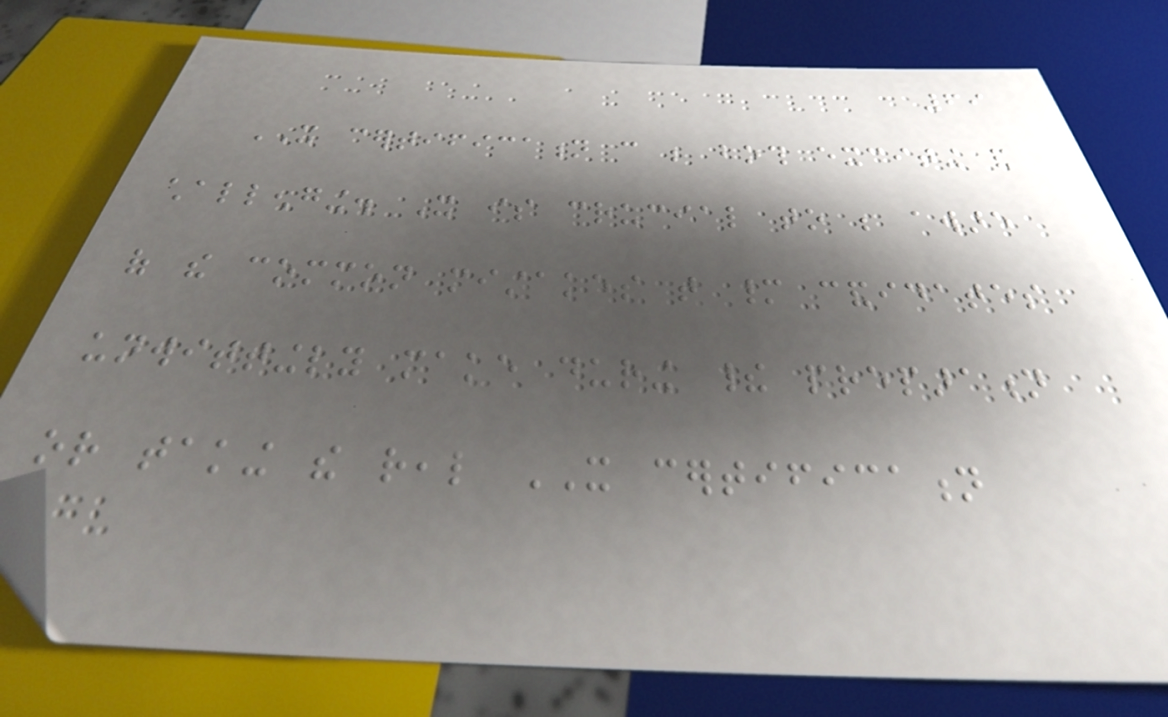69
IT certification can be both exciting and
challenging. It is crucial to be aware
of the common mistakes that many candidates
unwittingly make during their preparation
or taking the real IT certification
